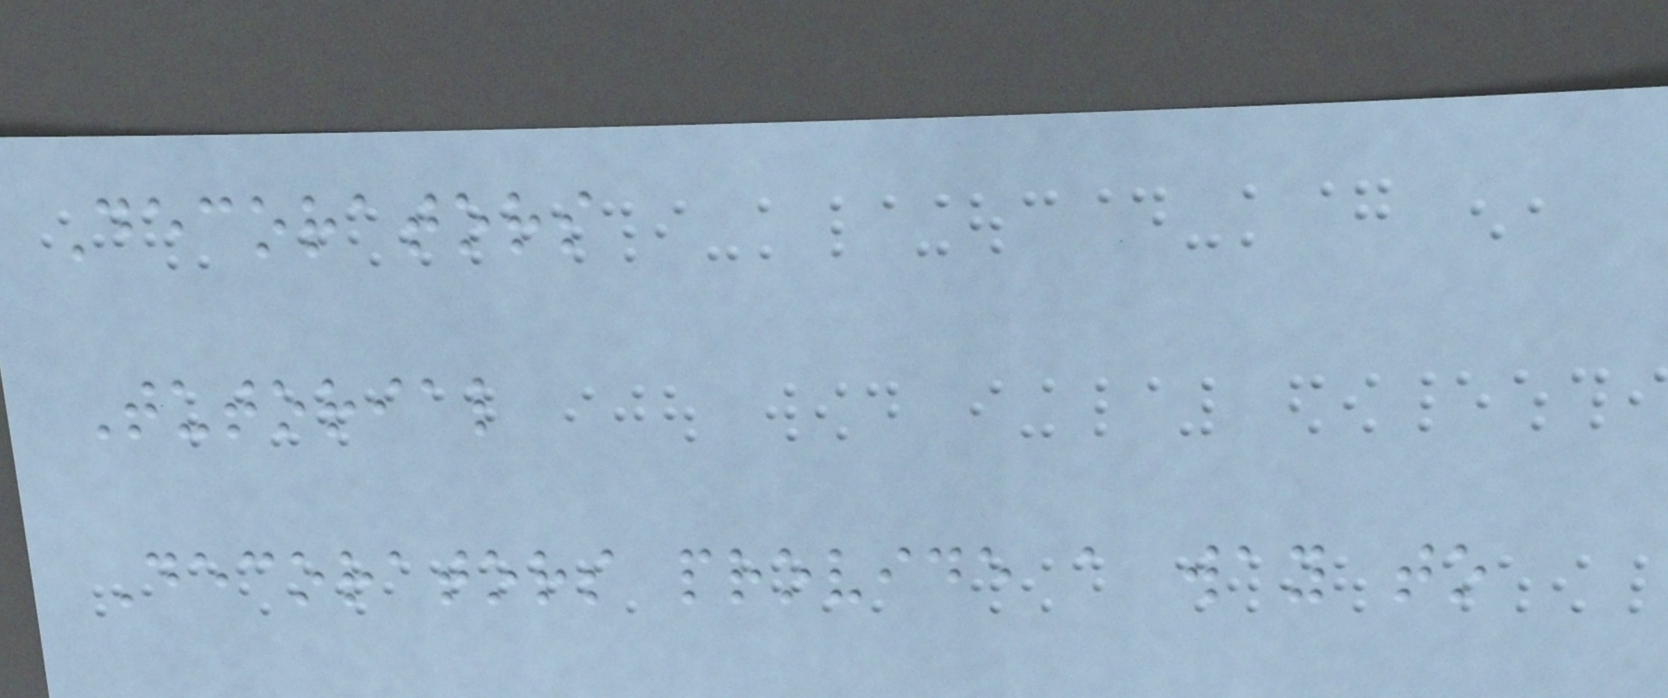Decorators
Tutorial
Decorators provide a way to
